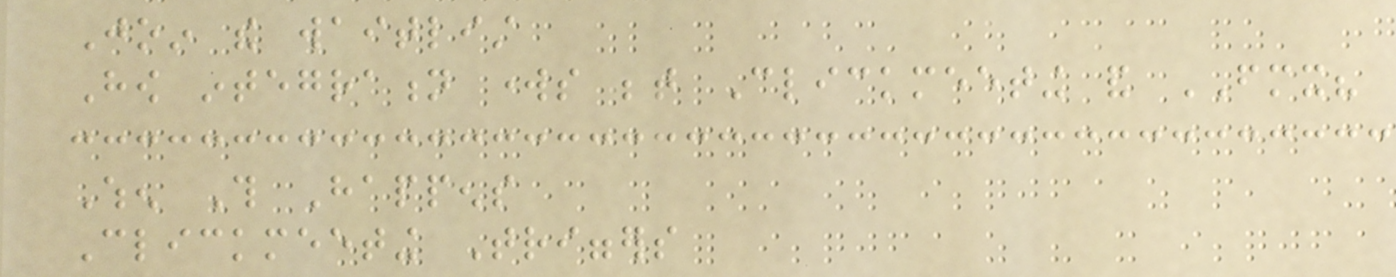Join the waitlist
How integration works between Clickmeeting and FMX?
When This Happens
Clickmeeting Triggers
